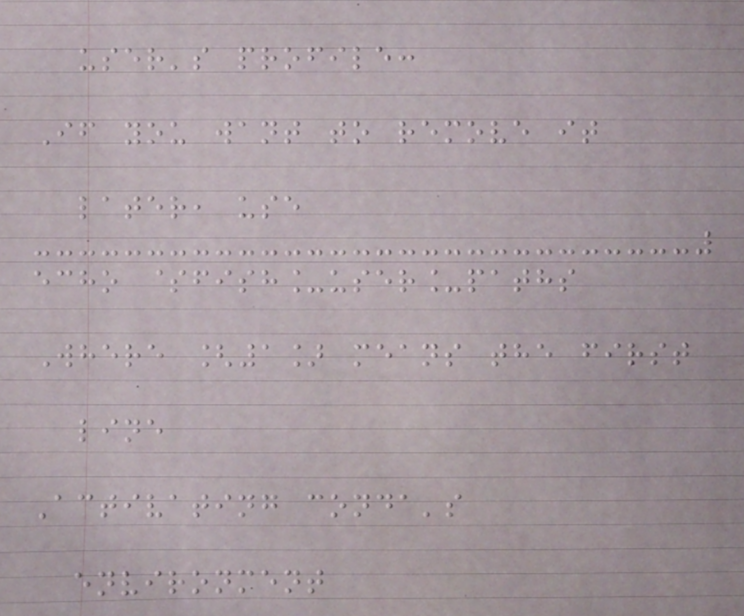user's profile:
If you want to remove it
later, use
echo $fish_user_paths
Where [1] means the first
line
Activating conda's
environment
